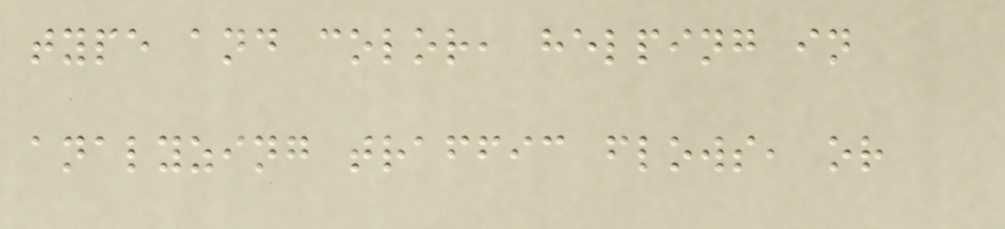type and color, helping in
analyzing traffic flows, or
